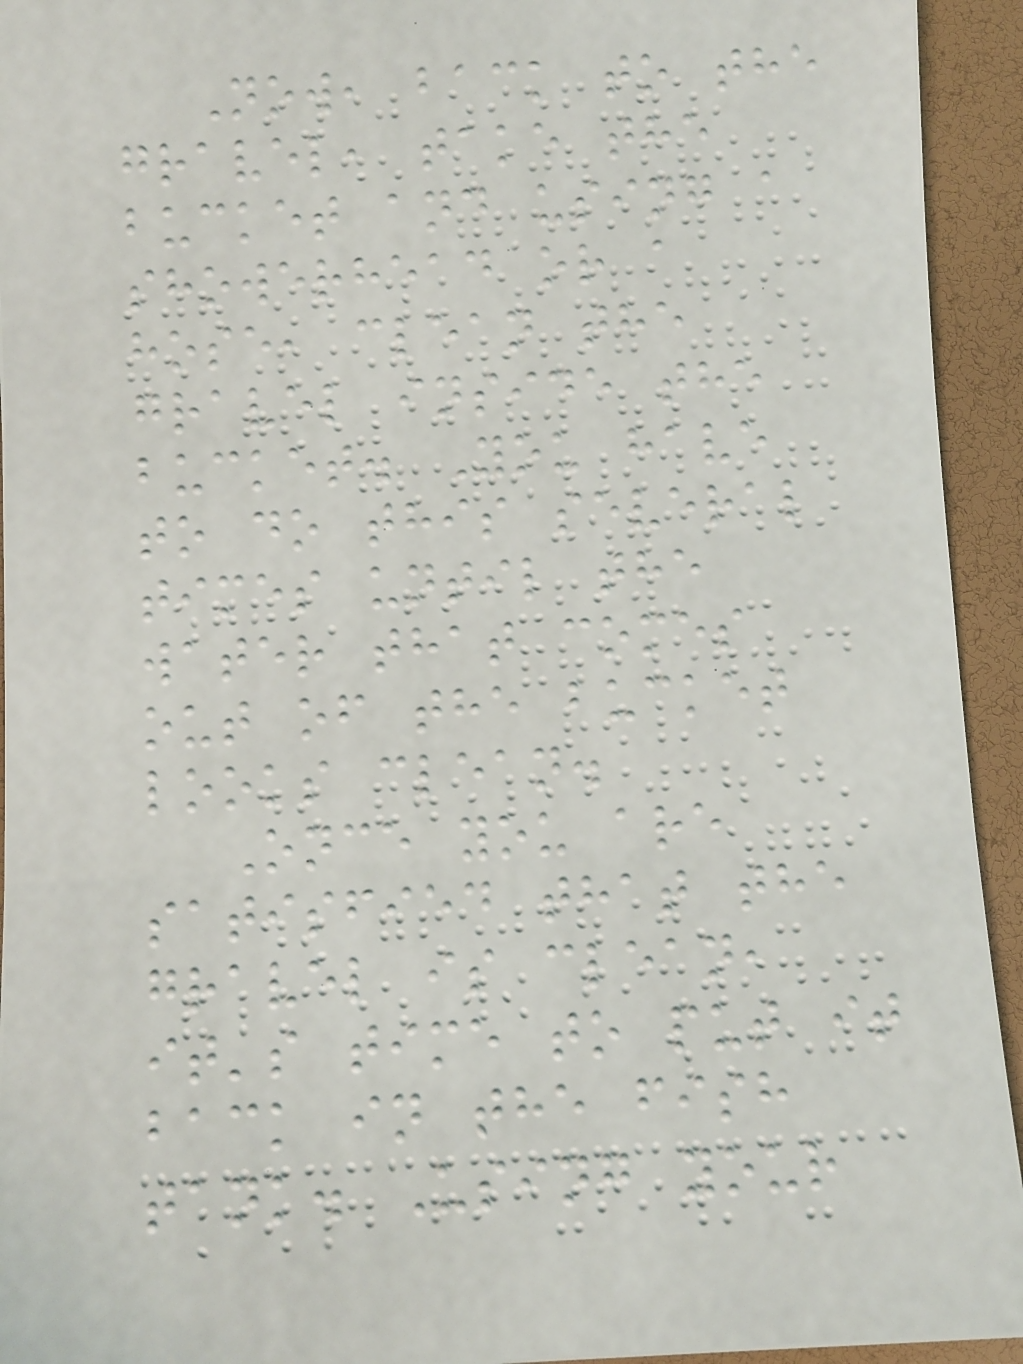Now, back to the
gravel, take the
bucket and using a
showerhead or a
hose, clean the
gravel inside the
bucket. You have
to do this several
times until the
water that comes
out of the bucket
looks clean.
Once you are
satisfied that the
gravel is clean,
it's time to put it
back in the fish
tank. Using your
